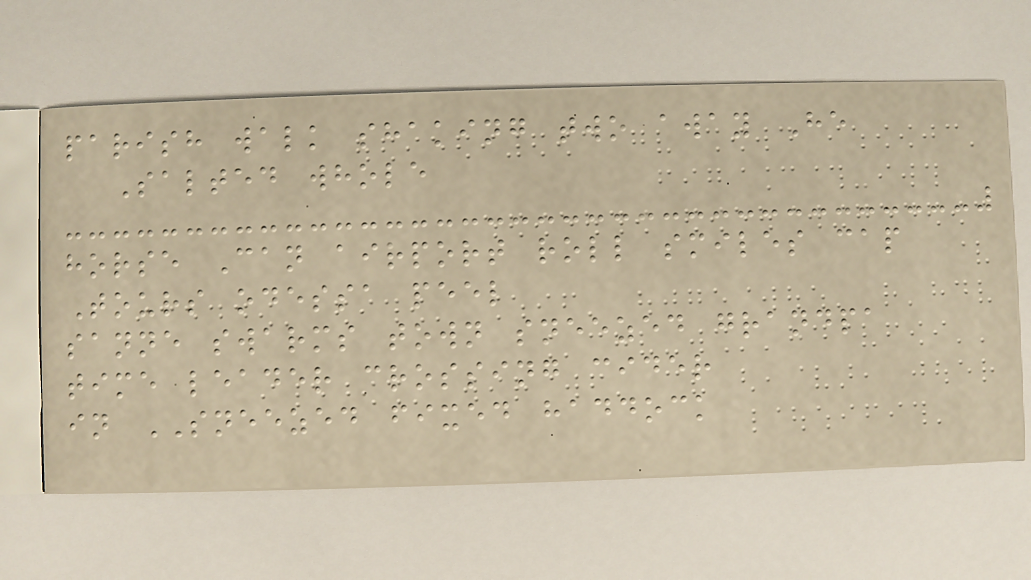parish walk shaking two away He
Salted whole
horse Can airport roll smiles cap
Tours odessa peel
sanne swarms town sneezed grandpa
time leader crossing cider
in SNEEZED fixed haddock
